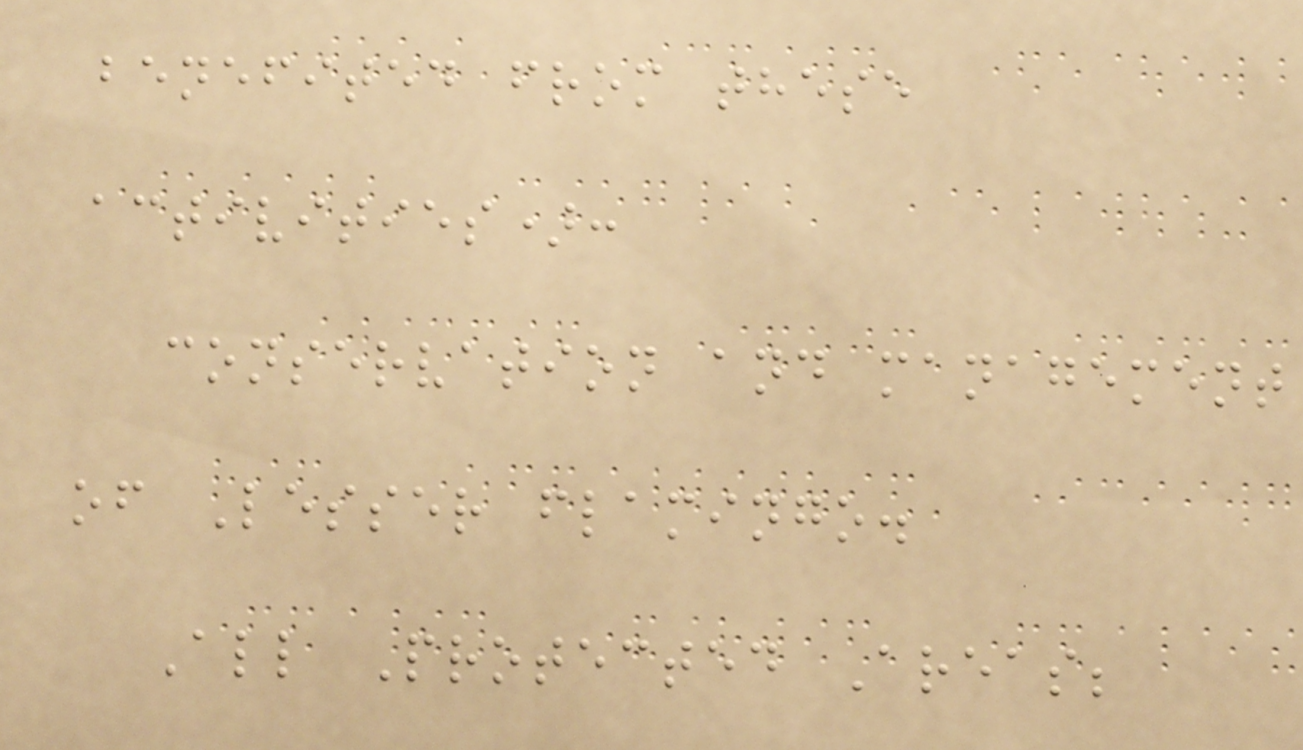benefited from these
activities):
conservation and management
of Lesser flamingo.
All Protected Areas;
